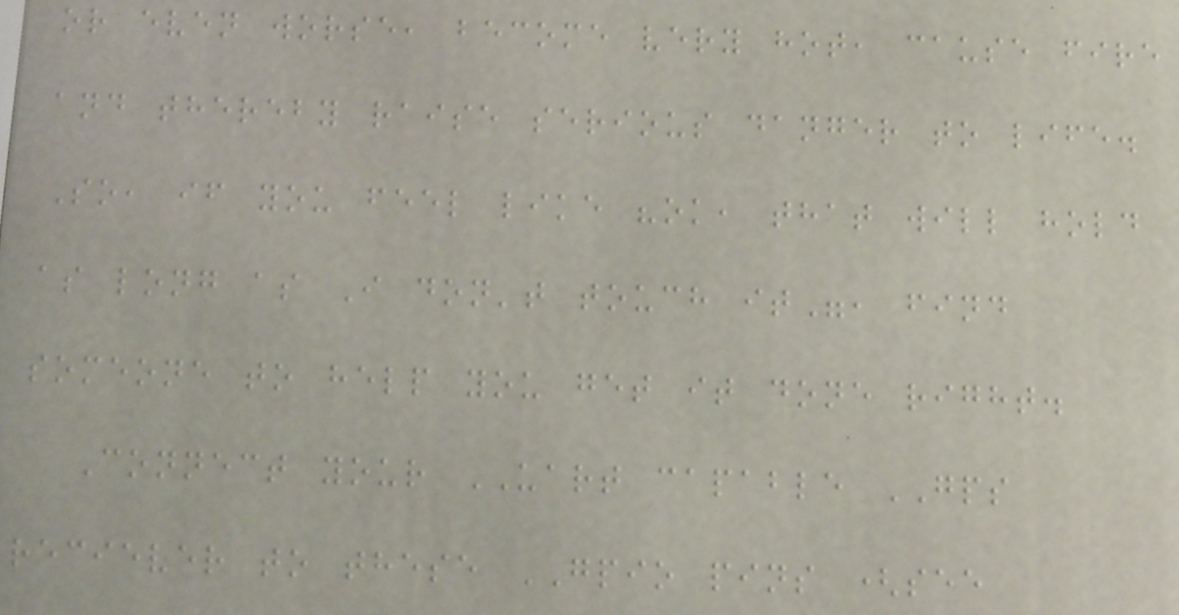or even worse, become very hot, cause fire
and thereby raise serious danger to life.
So, if you feel like "ok, that will hold
as long as I don't touch it", find
someone to help you get it done right.
Connect your UART capable GPS
reciever to these GPIO pins (see
